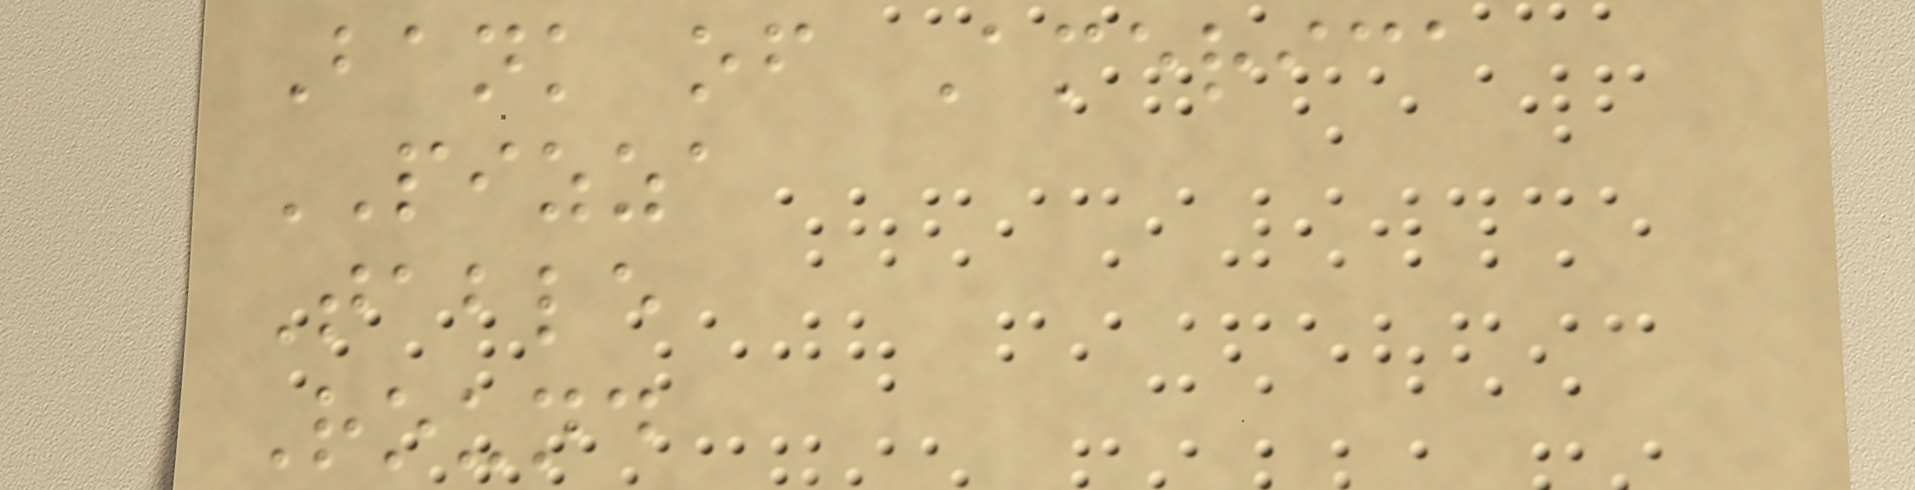Bank of America
PIZZA
Table
Round
